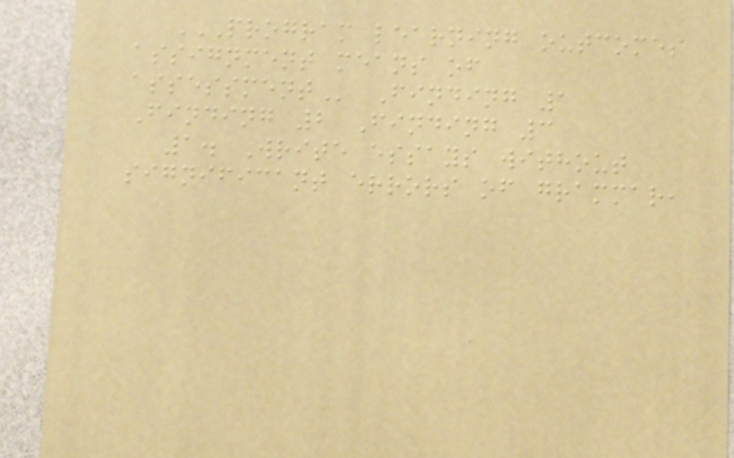PROGRAM LEARNING OUTCOMES
ASSIGNMENT MEANS OF
ASSESSMENT Finding 1
Finding 2 Finding 3
1. Write essays without
significant errors of grammar,
